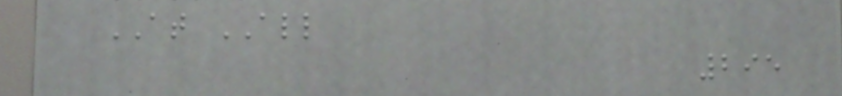AT ALL
295
